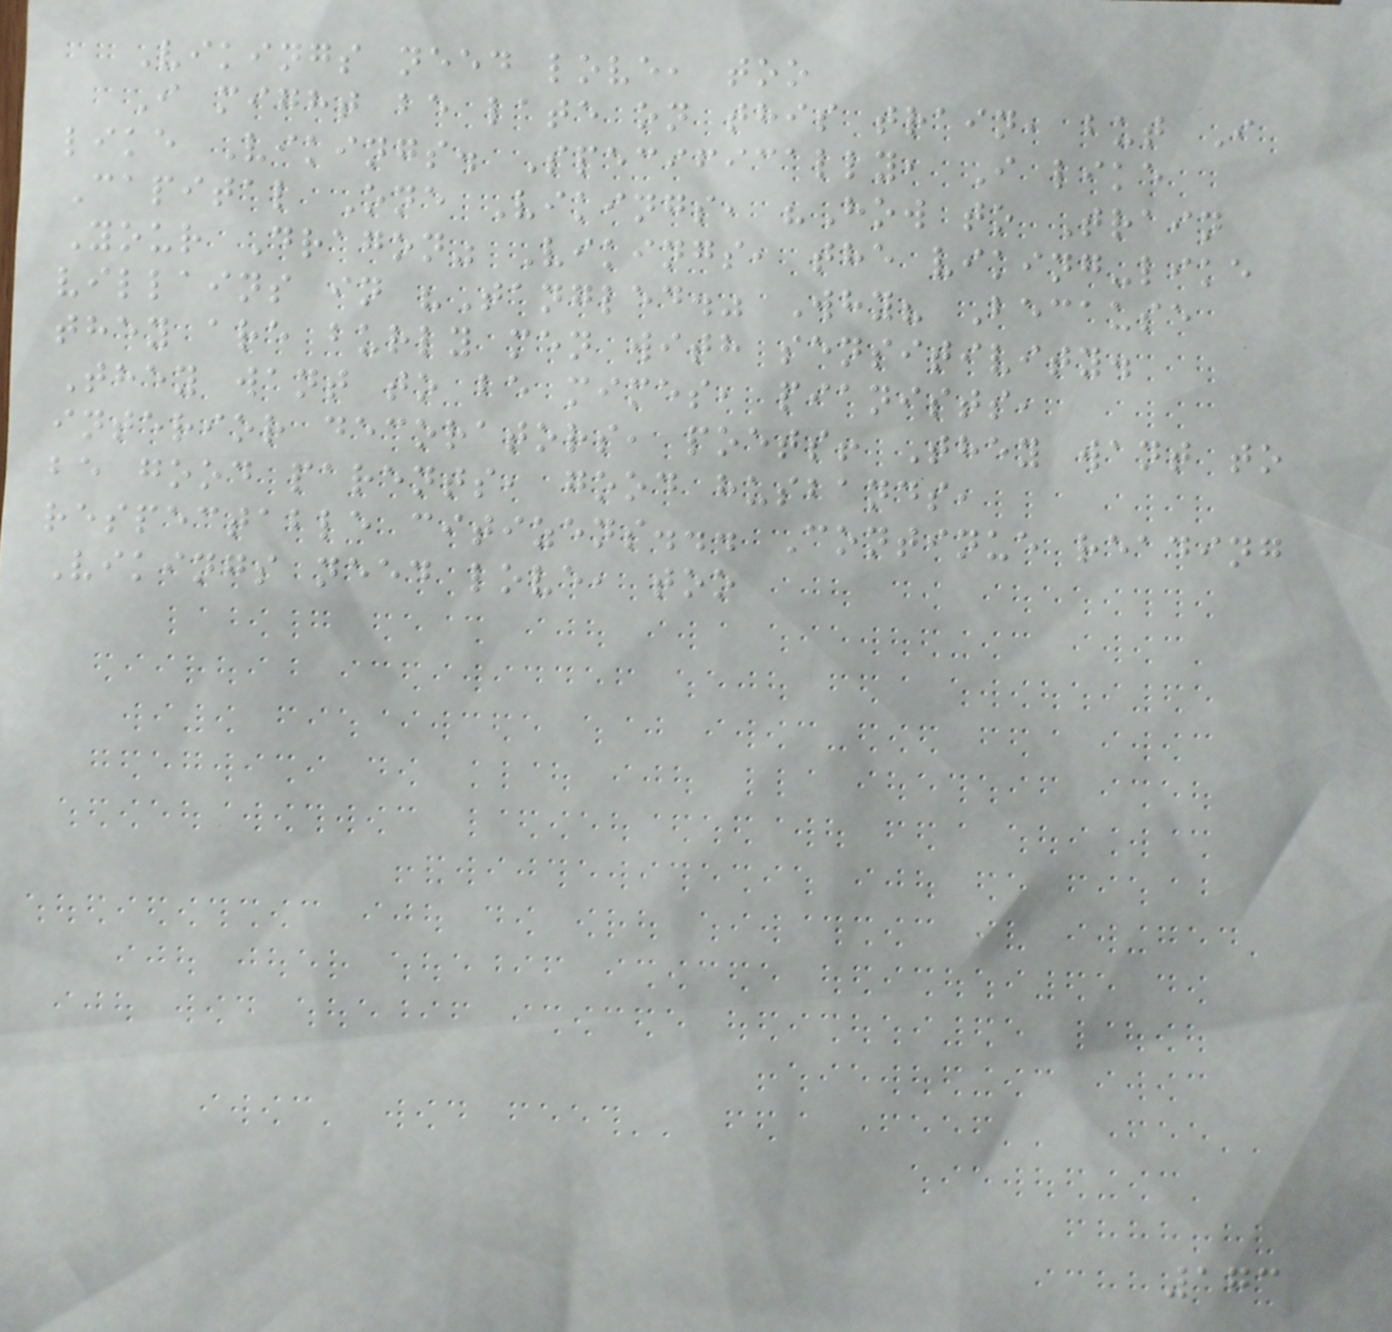Vikings need love, too
I might be late on this train, but I
like Vikings. Specifically, I like
Capital One Vikings, "How to Train
Your Dragon" Vikings, the viking-like
villains in "Tangled." Why? Because
they are burly men with sensitivity.
They want to be mimes, pianists,
interior decorators, poets! They want to
be good parents, good husbands,
respectable citizens... Continue reading
Vikings need love, too
173
